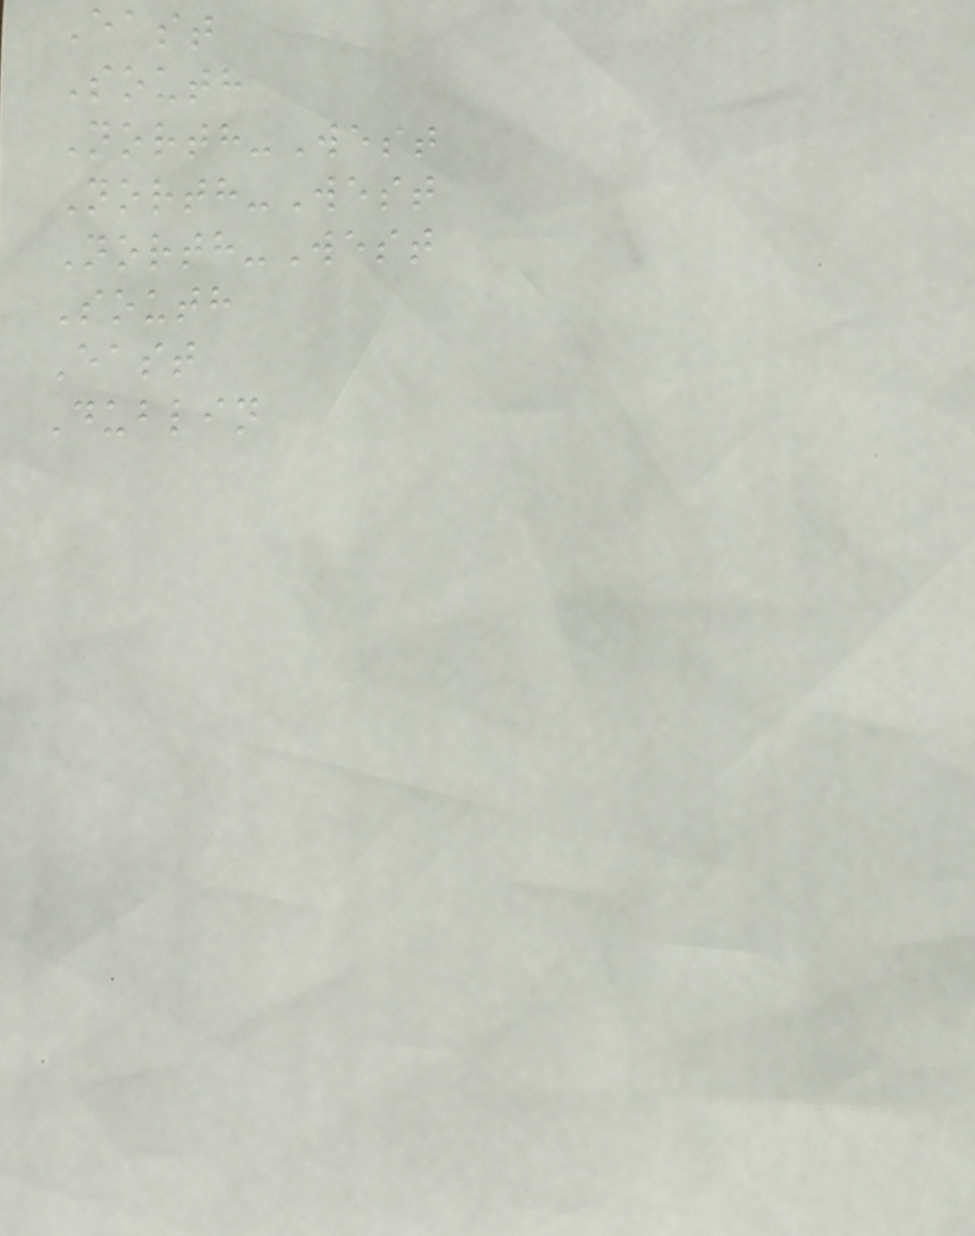East
South
North-West
North-West
North-West
South
East
Dublin
